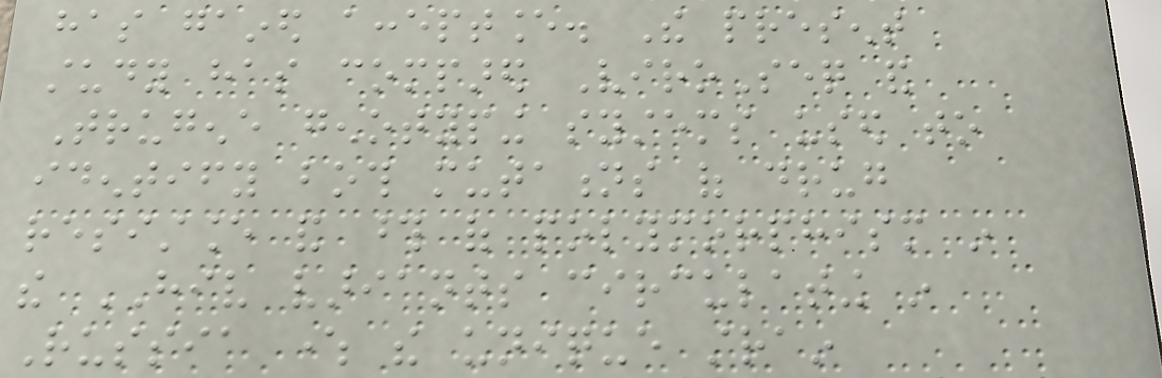has gained acceptance. The present
study has compared ViroSeq and
Trugene genotyping systems used to
identify both mutations of drug
resistance and those of polymorphism in
the HIV variants circulating in
Russia where the unique strain
